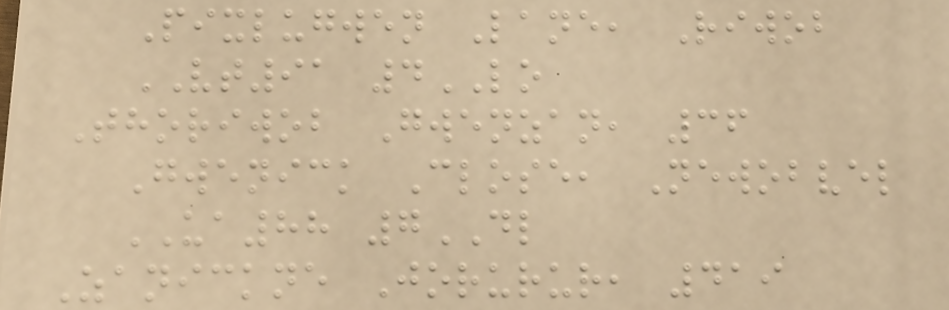Pixlugwen Lane, Riwob
VT91 4LO
Thoriwob Gwenzan, 36
Gwenick Close, Newobvel
UA88 7DL
Zanickne Jorurur, 419
